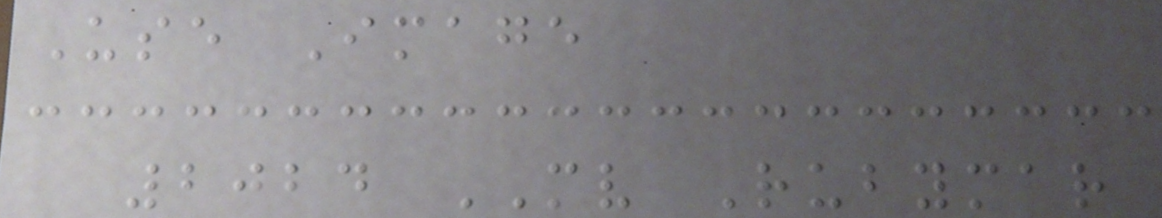Use Image
2024 MV Rubymar
